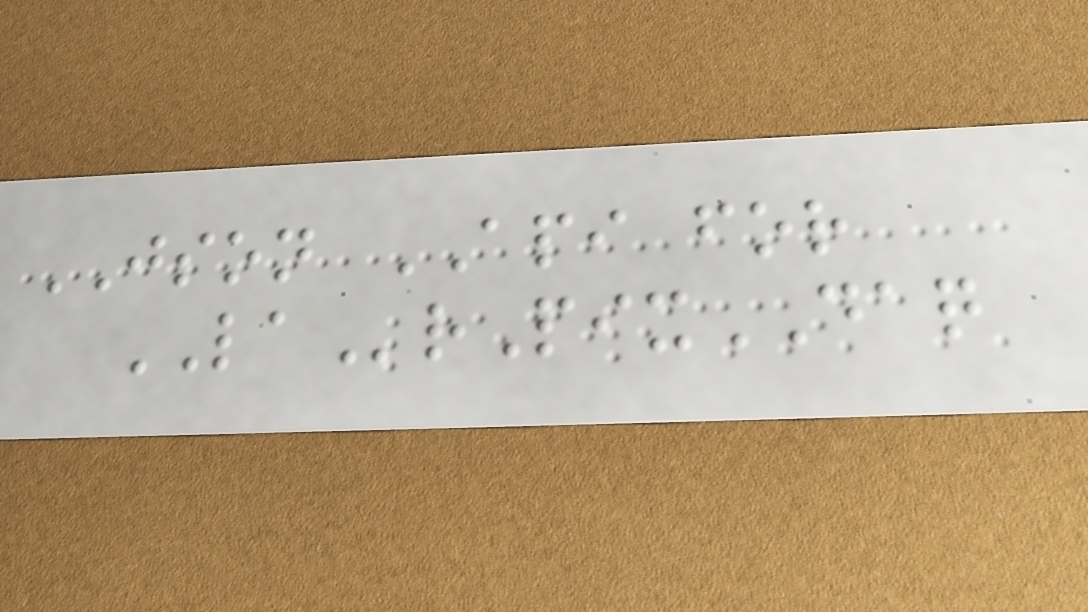JSON API for
LArPixDAQ
